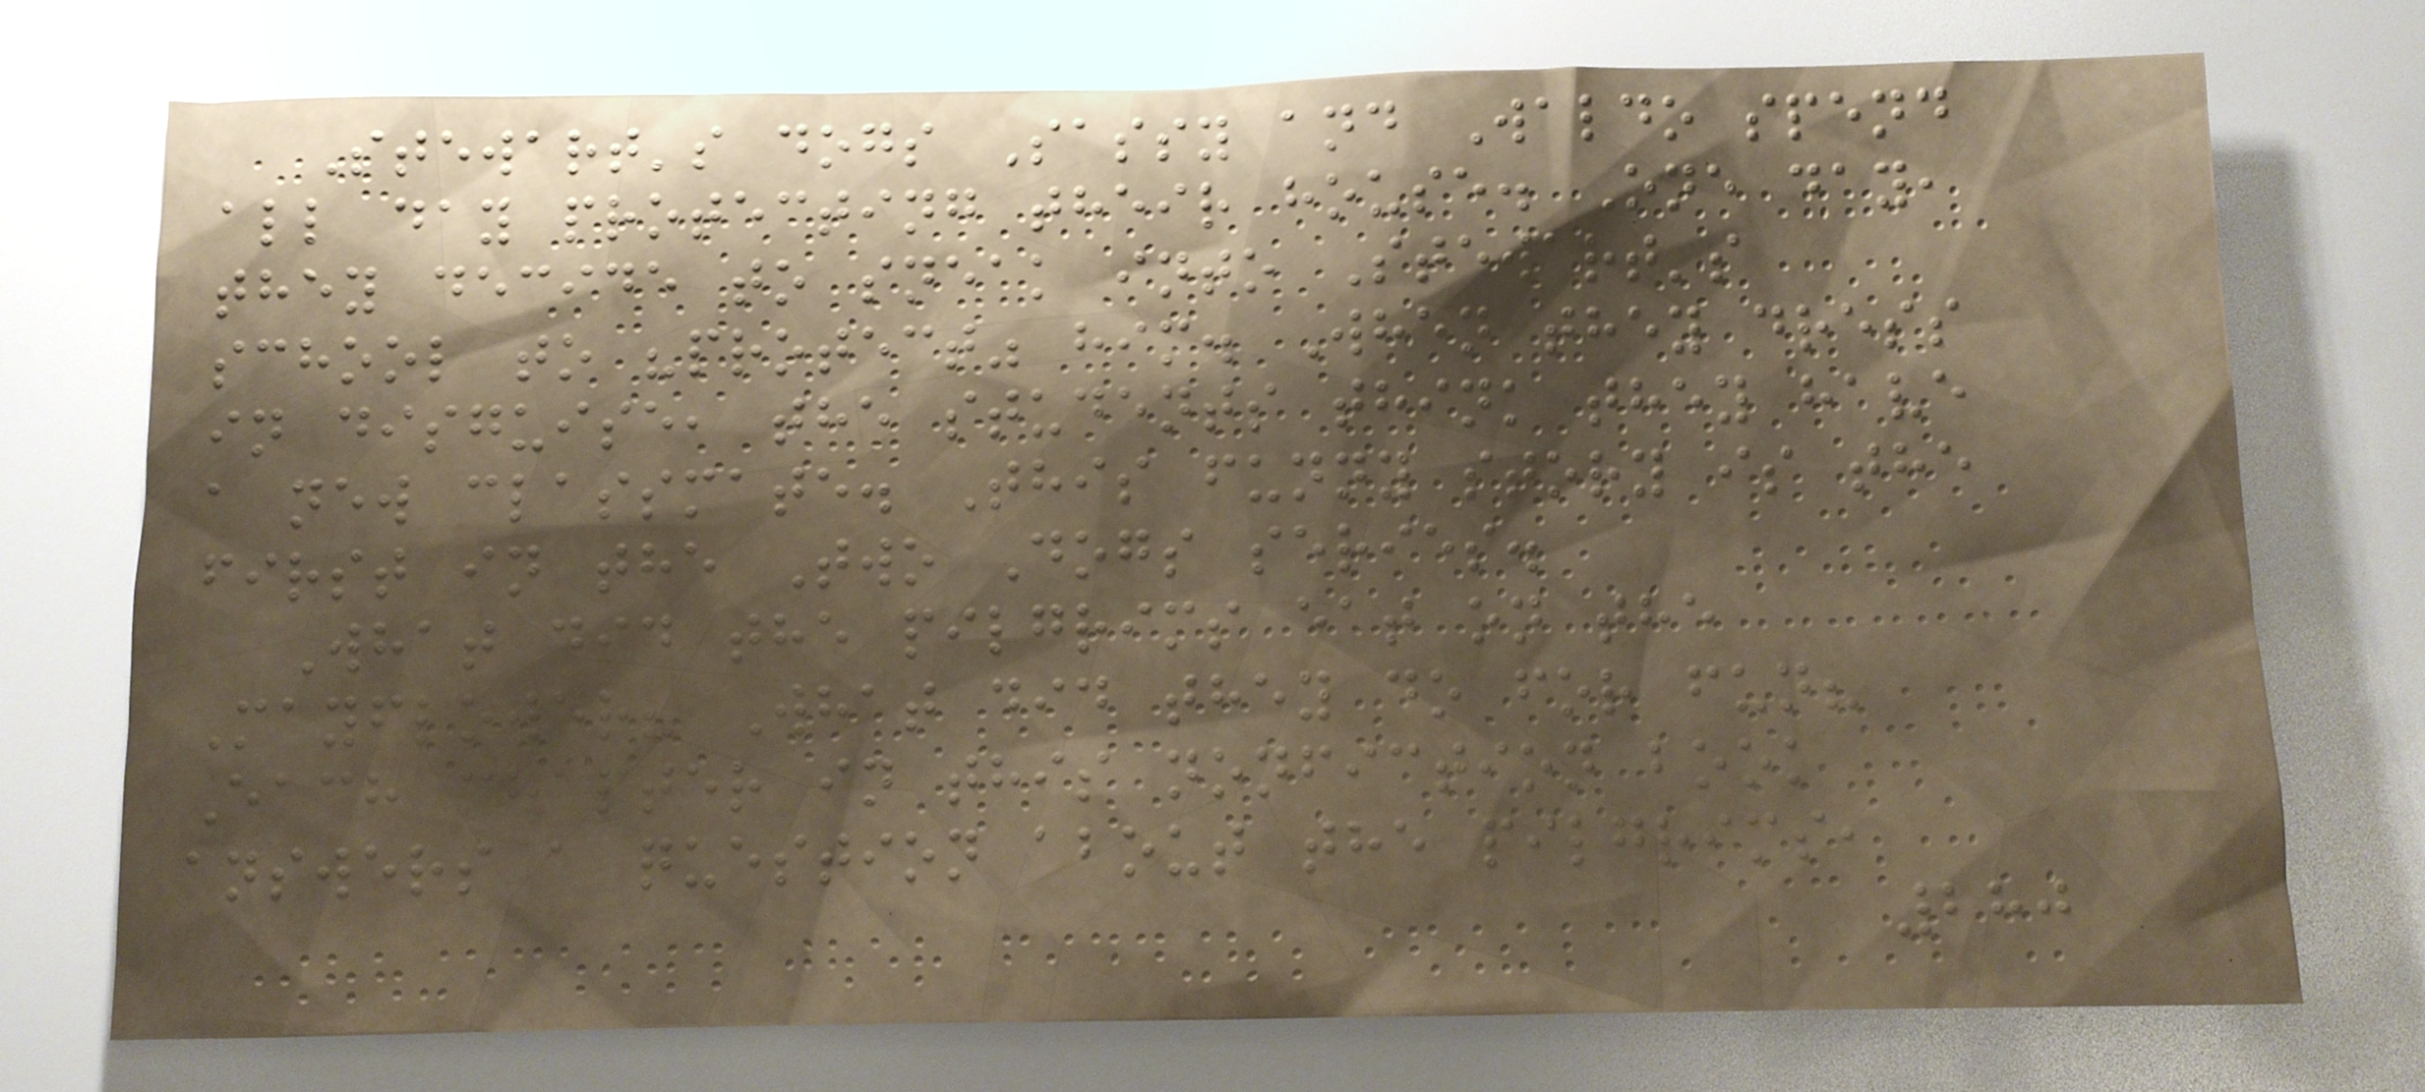Stewart's dogs Sassy and Waldo spend
all day protecting their house. One day,
they decide to sneak into Stewart's
school to "protect" him. When they dress
in disguise, the students think they have
a new classmate. This funny story is the
first in the Two Dogs series.
What did the pilgrims eat on the
Mayflower? What did they do for fun?
Each chapter in this nonfiction book
answers a question about the pilgrims,
280
